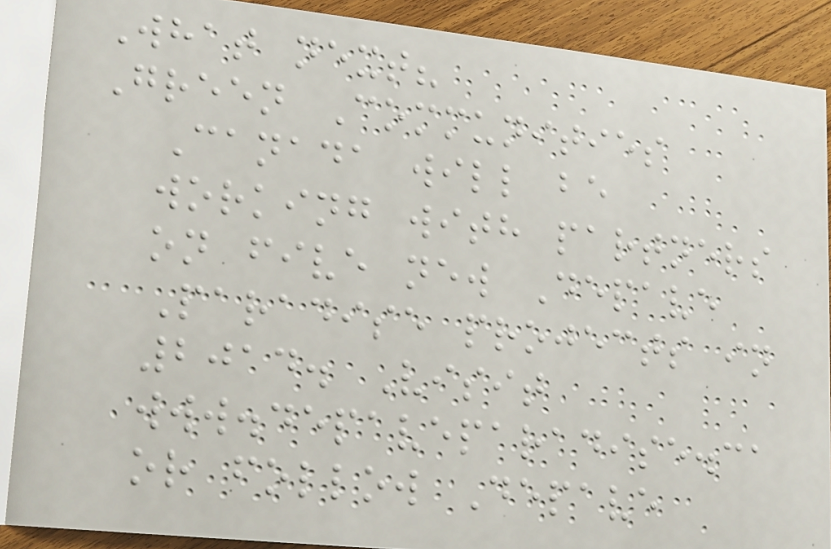What next?
Green Communities
Canada will be
working with partners
on five new Depave
Paradise projects in
2014. Visit
www.depaveparadise.ca
or follow Depave
